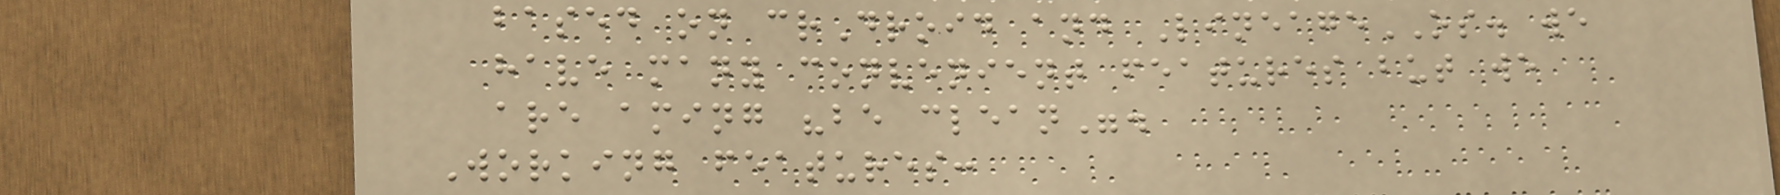based on crDroid and LineageOS. we
have many convenient features but we
are aming "be clean".
Working features:
